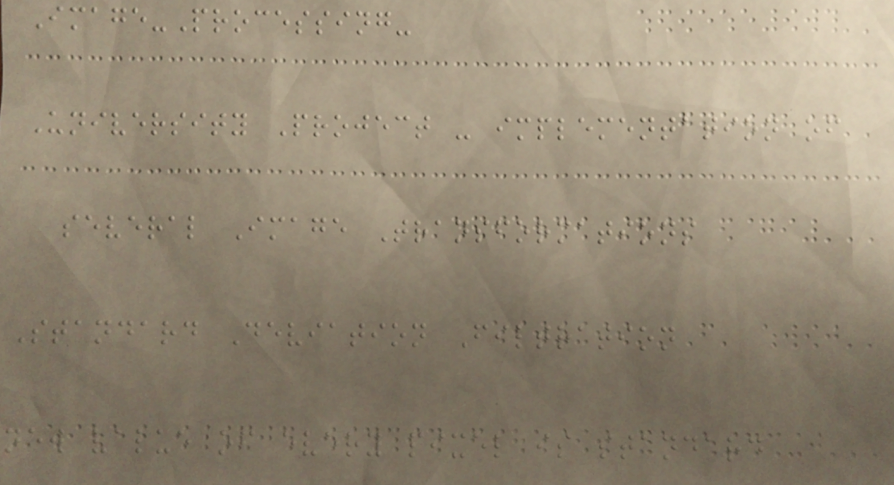Image-Processing-
University Project - implementation of
several Image Transformations
Standard Deviation Filtration
new value of every pixel is standard
